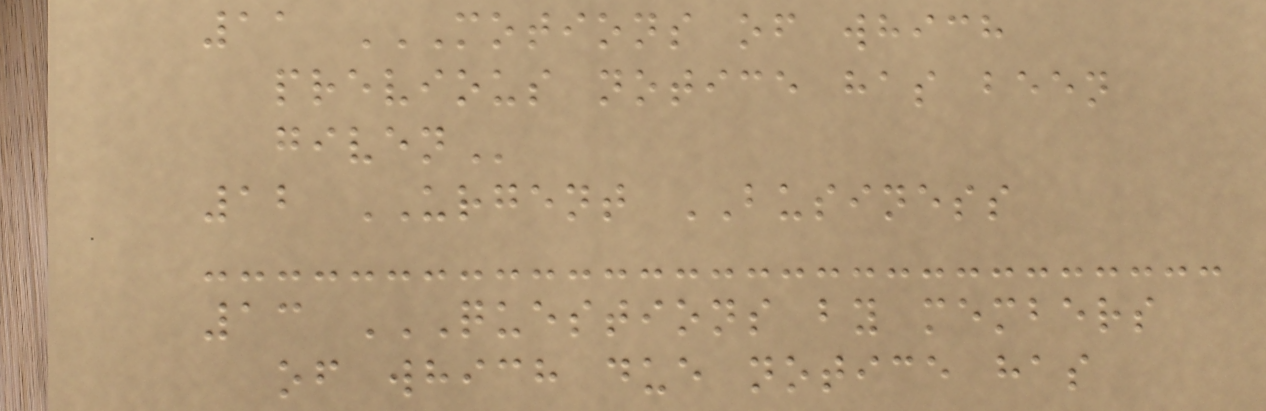11 MOTIONS OF WHICH
PREVIOUS NOTICE HAS BEEN
GIVEN
12 URGENT BUSINESS
13 QUESTIONS BY MEMBERS
OF WHICH DUE NOTICE HAS
